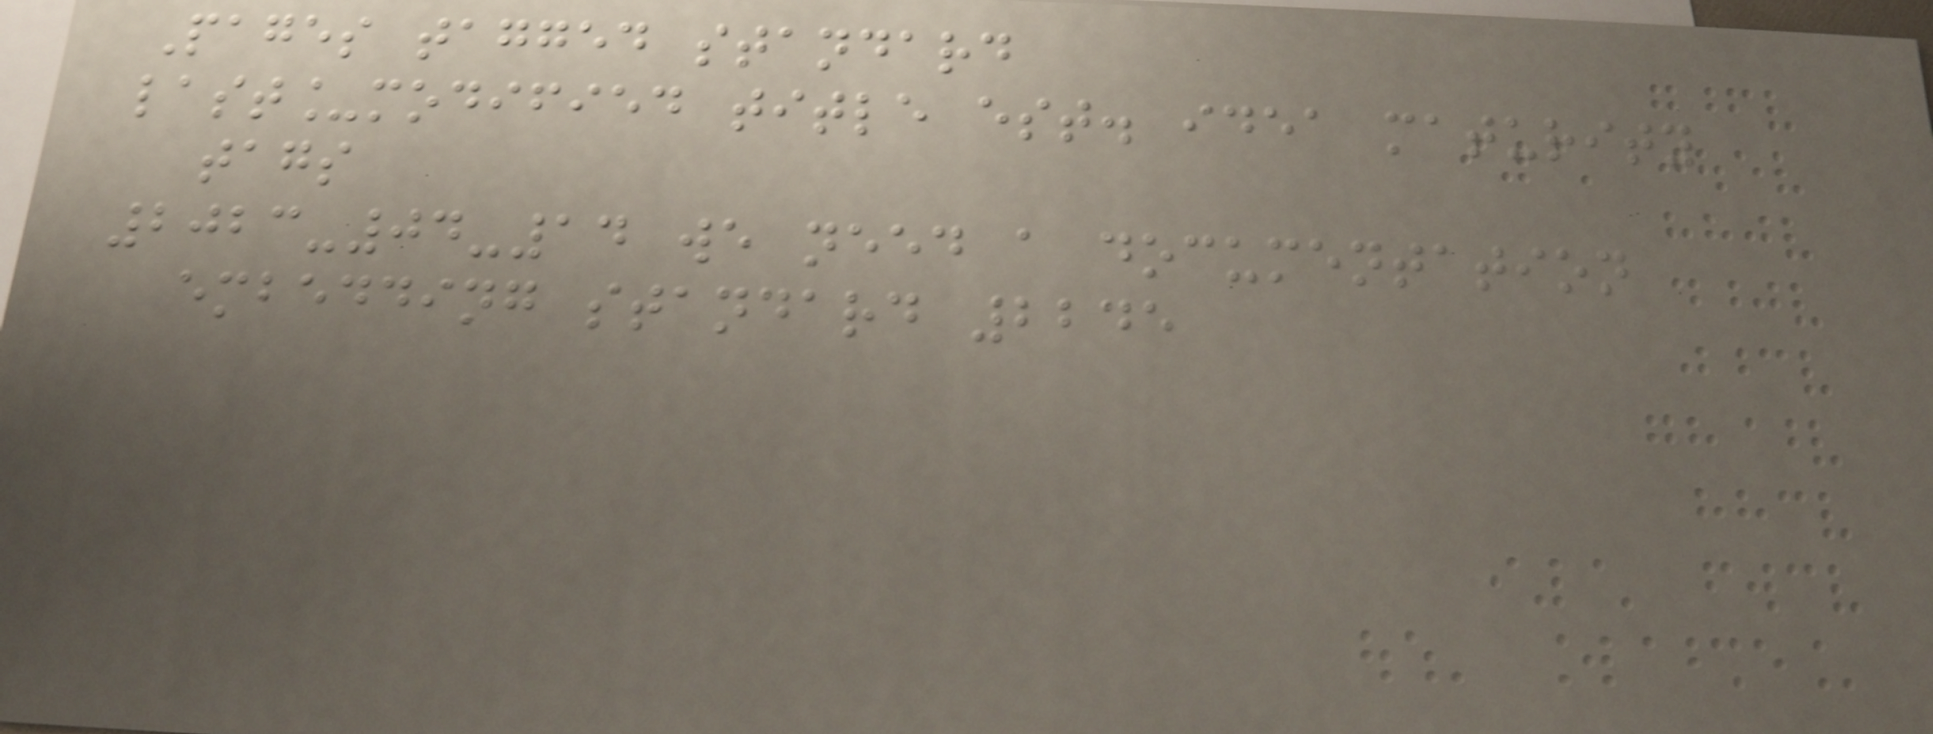Pages tagged standard
last_modified title est. idea maturity
tags
2023-04-14 we need a documentation
embedding standard 2245
